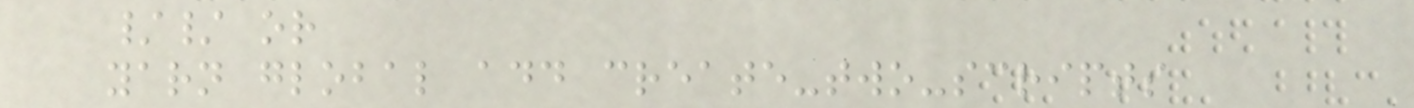// or
yarn global add create-two-scripts
